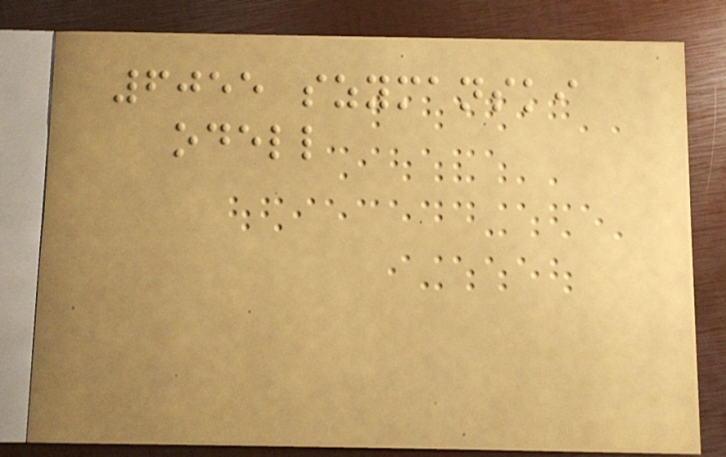6055 szymanski
odell
